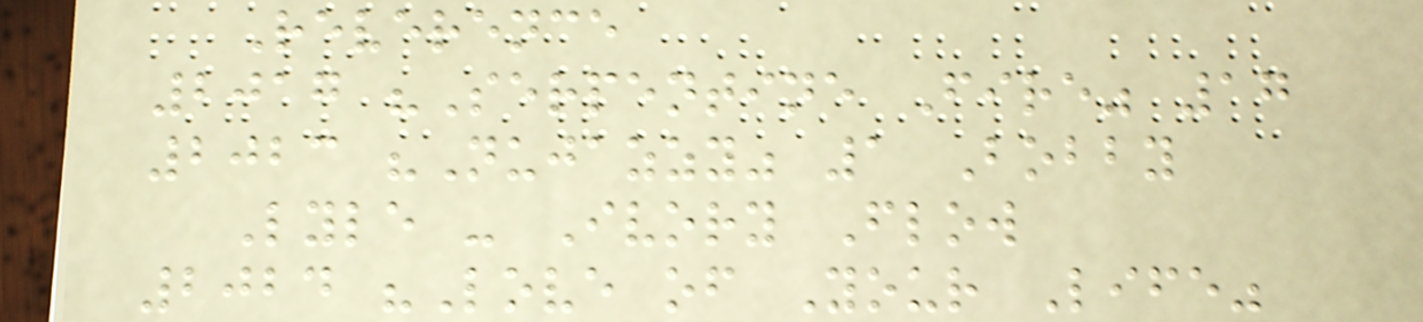Reverence
2017 "Serpentine Fire" 17
2023 "Nujazzy" 1 Bobby
Lyle - Ivory Flow
2024 "Love of Your Life"
